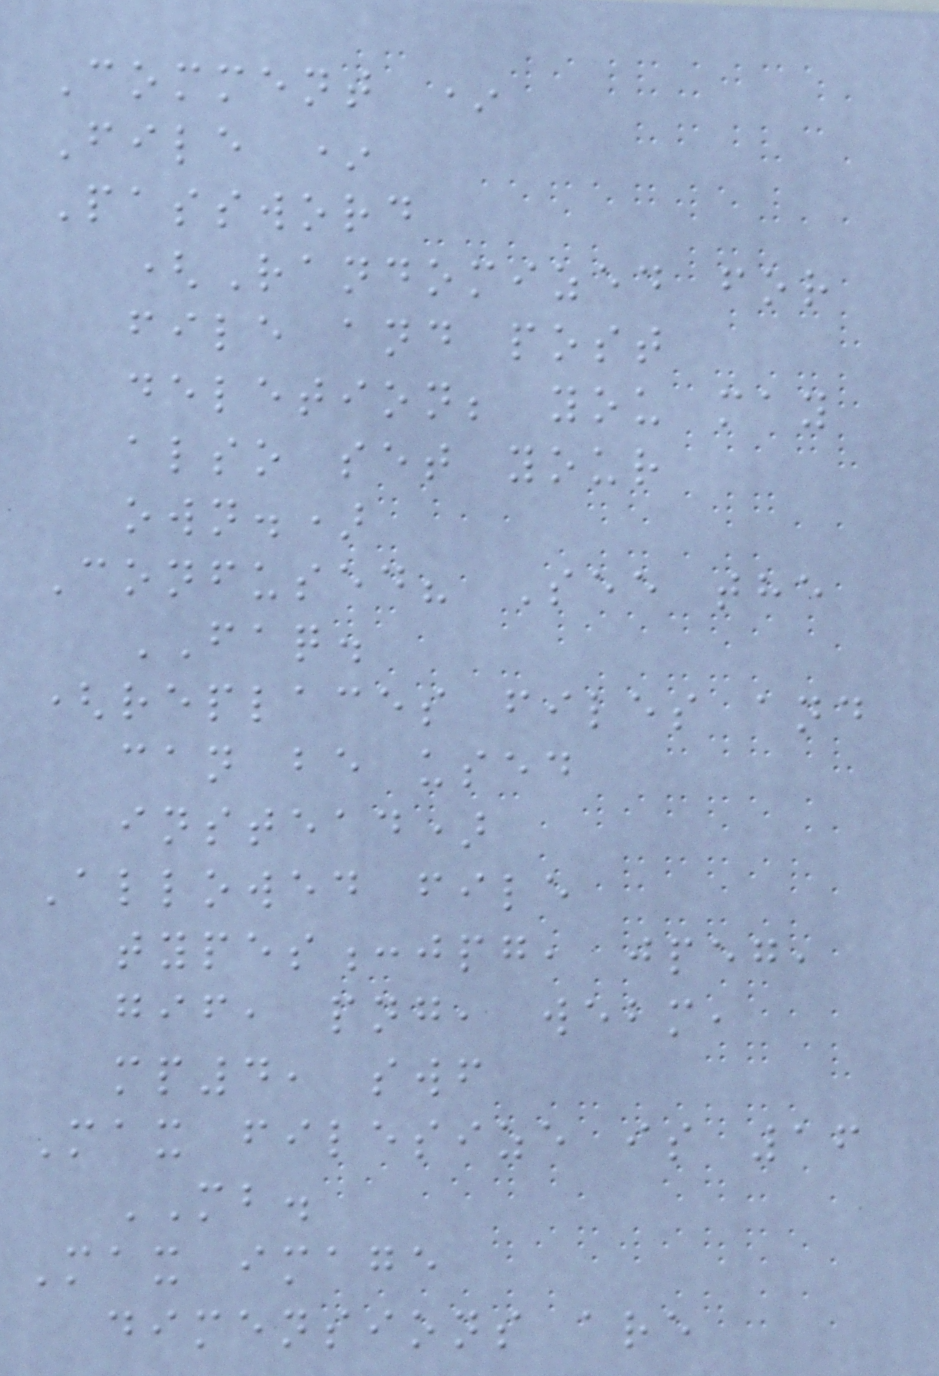Comment *
File *
Password
(Randomized for
file and post
deletion; you may
also set your
own.)
Confused? See the
FAQ.
(replaces files and
can be used
instead)
Allowed file
types:jpg, jpeg,
gif, png, webm,
mp4, swf
Max filesize is 16
MB.
Max image
dimensions are
